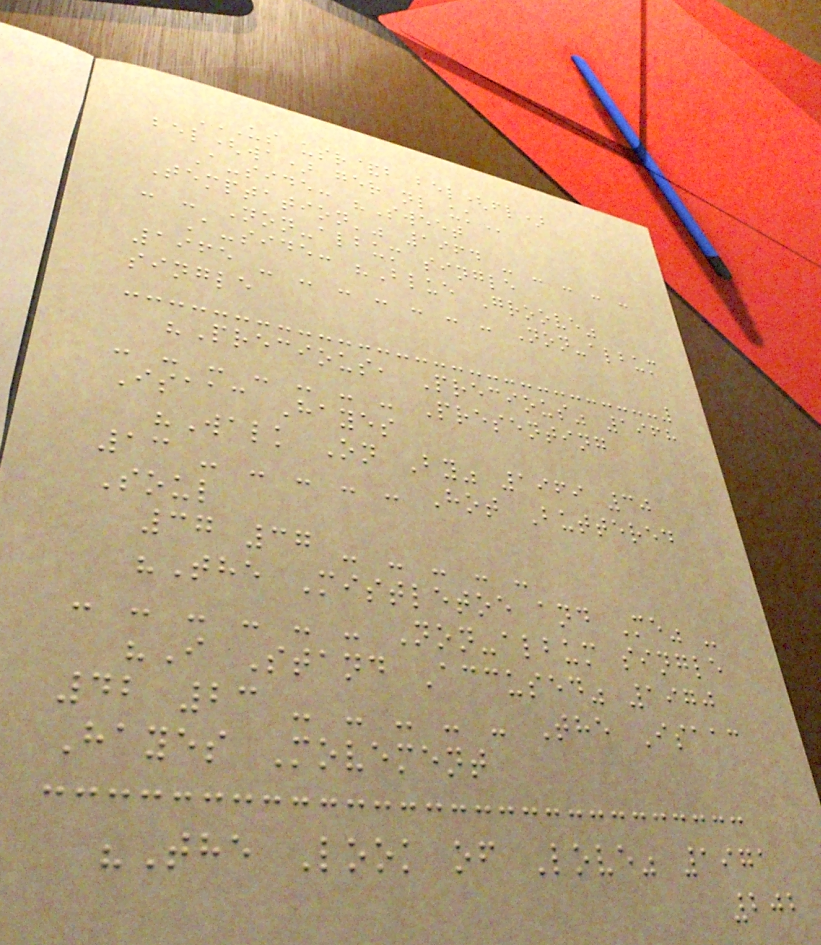US USR&B BEL(FL)
BEL(WA) GER NL UK
A-side: "Sweet
Temptation'" 1964 - - - - -
- - Non-album single
A-side: "Blue Groove"
1965 - - - - - - - Non-album
single
"Precious, Precious" 1968
- - - - - - - Presenting
Isaac Hayes
"Walk On By" 1969 30
13 - - - - - Hot Buttered
Soul
37 37 - - - - -
"The Mistletoe and Me" -
- - - - - - Non-album single
"I Stand Accused" 1970
42 23 - - - - - The Isaac
Hayes Movement
"The Look of Love" 1971
202
